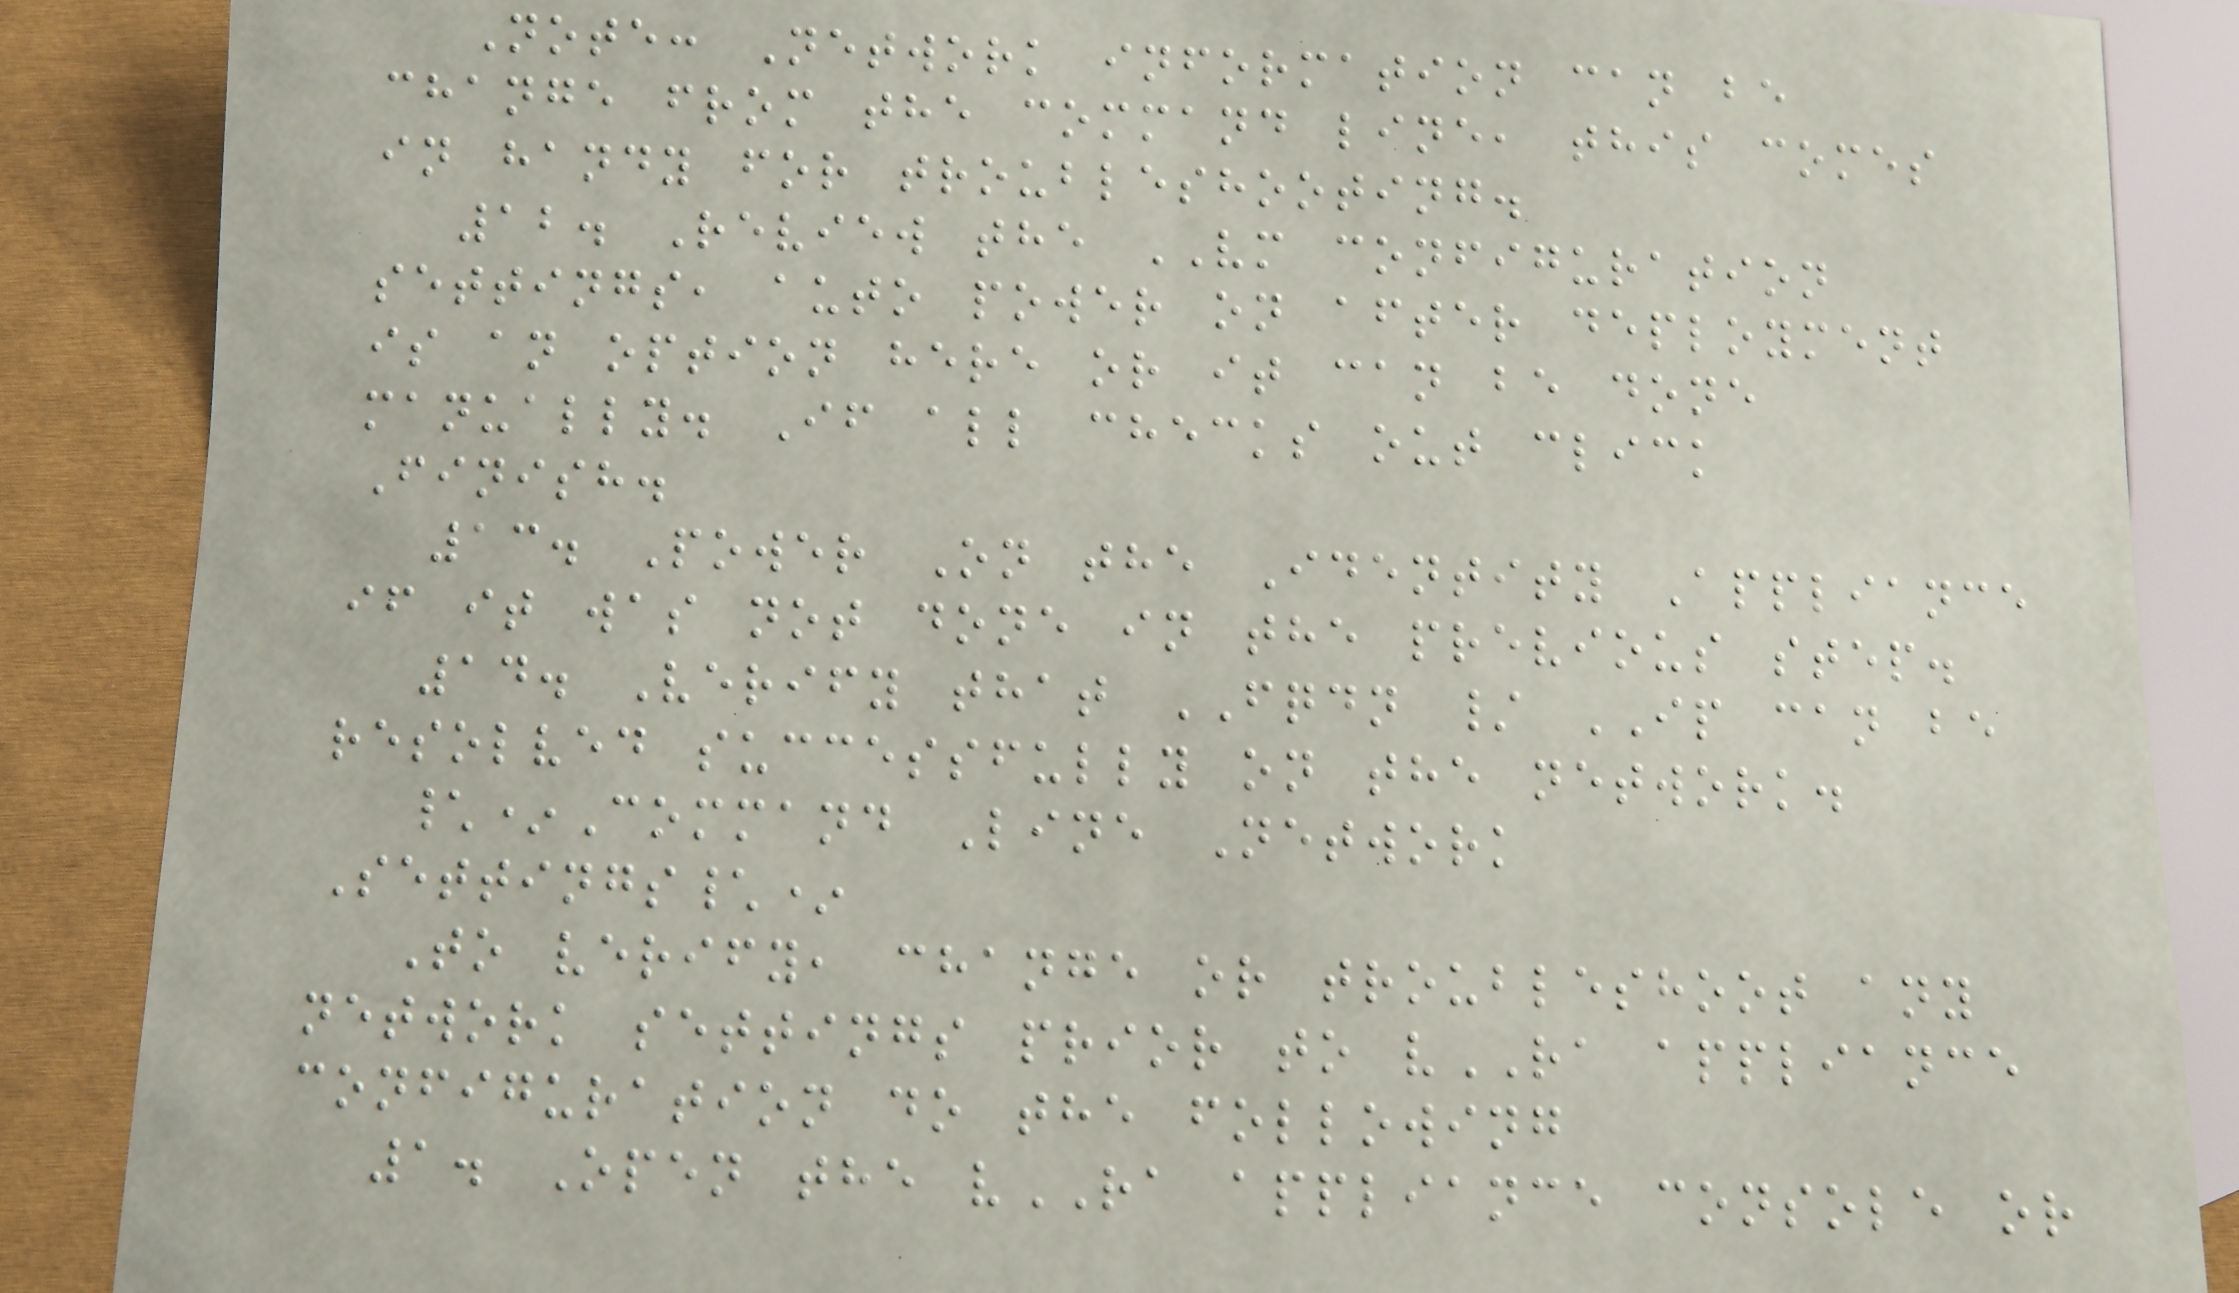Note: Network information can be
change from the command line, this comes
in handy for troubleshooting.
12. Review the VM configuration
settings, auto power on after deployment
is an option here or it can be done
manually. If all checks out click
Finish.
13. Power On the Identity Appliance
if it was not done in the previous step.
14. Verify that FQDN / IP can be
resolved successfully on the network.
\*Command Line Network
Settings\*
To verify, change or troubleshoot any
network settings prior to vRA appliance
configuration do the following
1. Open the vRA appliance console or
